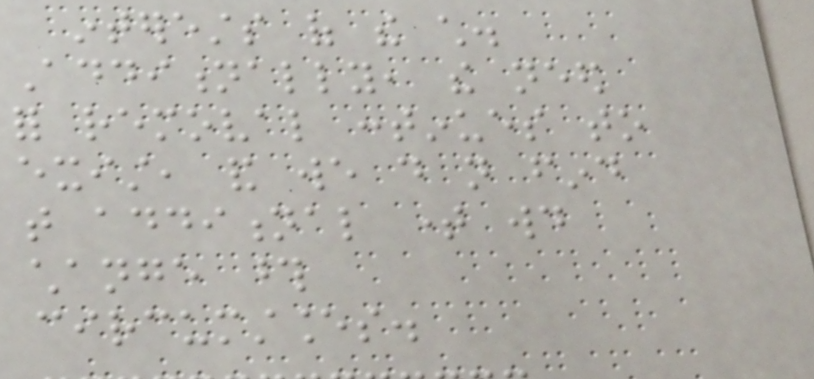interests of the child.
Additionally, the need
for removal continues to
exist, and we do not find
that additional time would
change those
circumstances.
